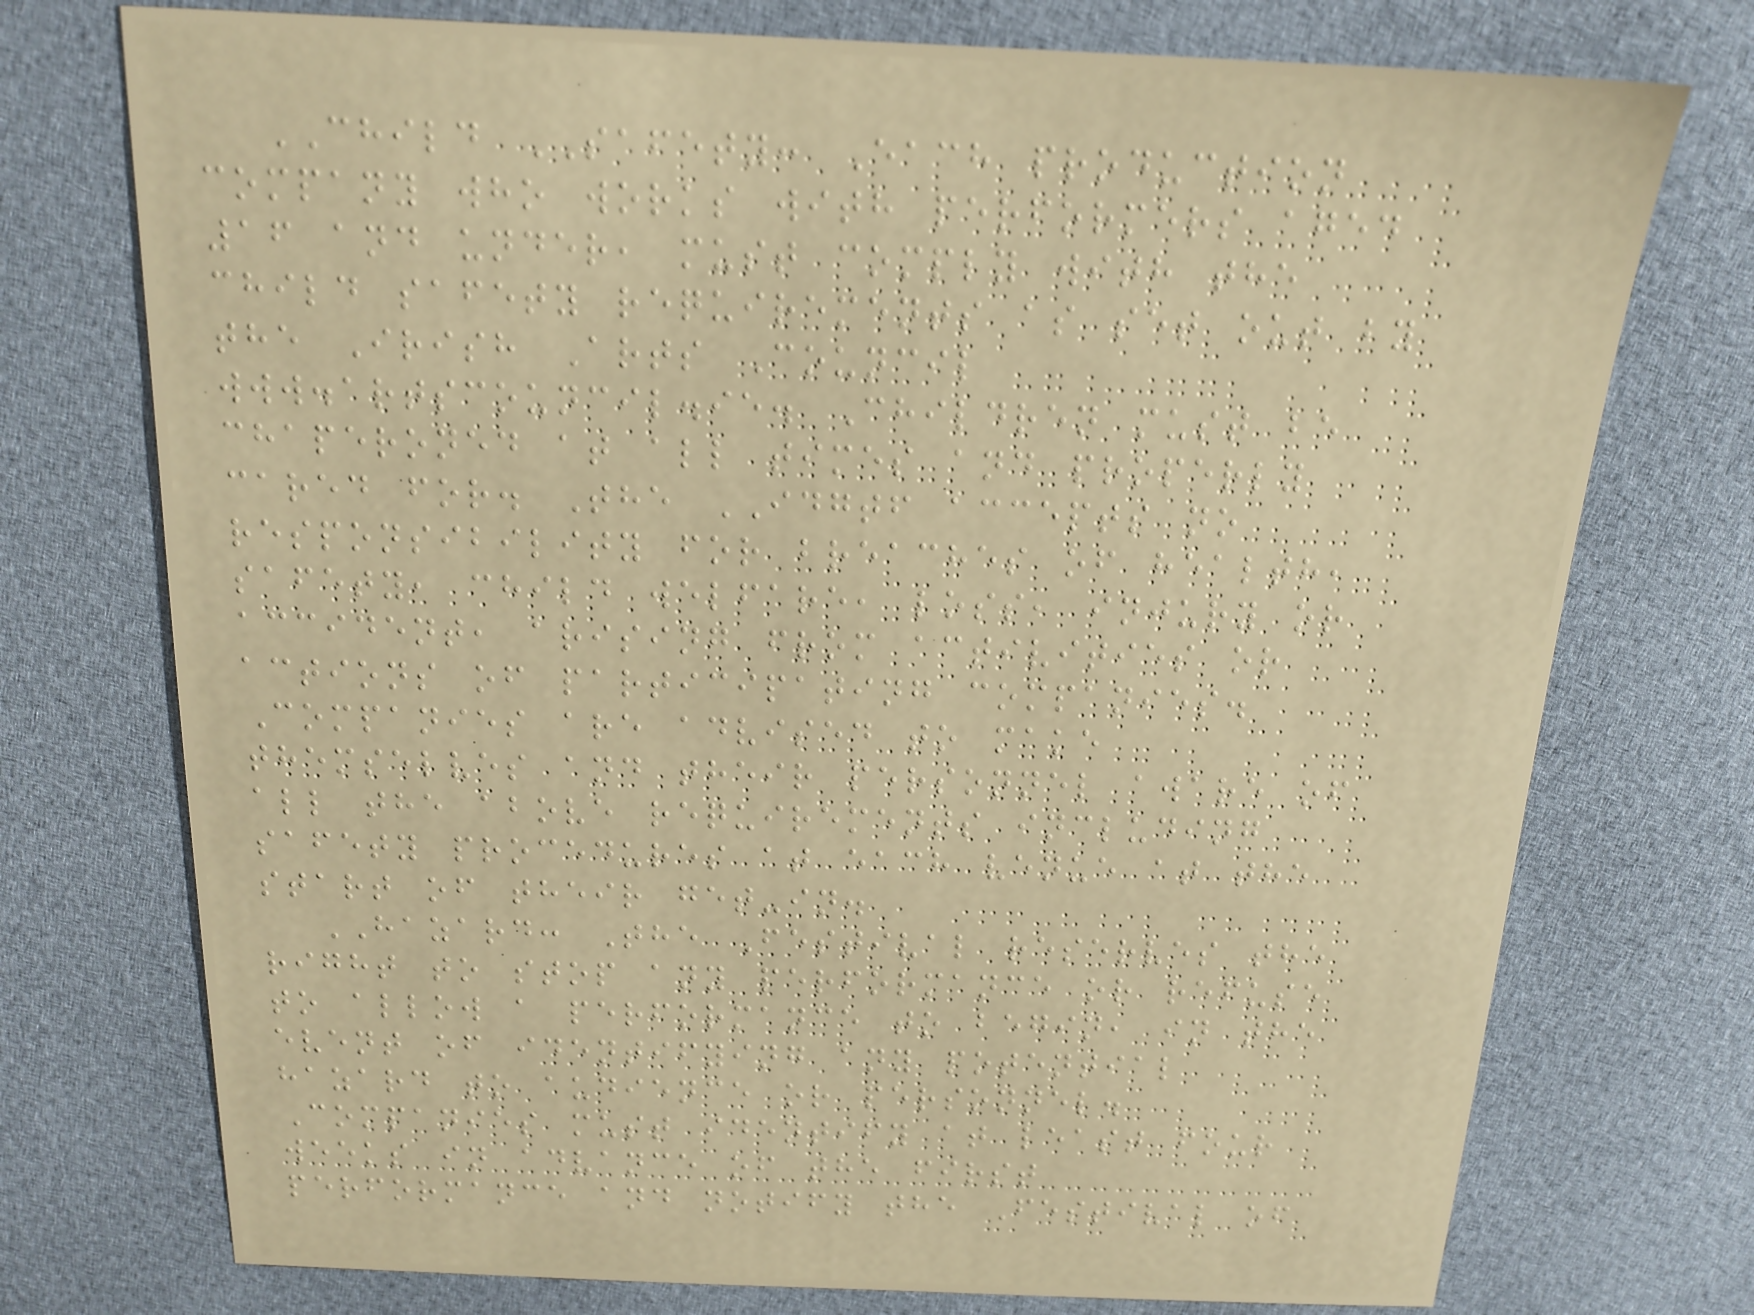CHILD SAFETY: Each production
company who works with performers aged
16 and under, must comply with the
child safety requirements as set out by
the Irish Arts Council
www.artscouncil.ie. Children must be
chaperoned at all times and properly
cared for. The IDGTF accepts no
responsibility for breaches of health,
safety, child welfare, loss, injury or
accident, arising from activities or
actions of participating companies.
Companies are advised to make
themselves and their personnel aware of
all the above requirements including
safety procedures at each venue at the
start of their get-in.
HAZARD: The Festival reserves the
right to stop any performance or refuse
to allow a performance to begin, in the
event of identifying any potential
hazard to audience or personnel.
Companies must identify at least four
weeks in advance of the first
performance and notify the Festival of
